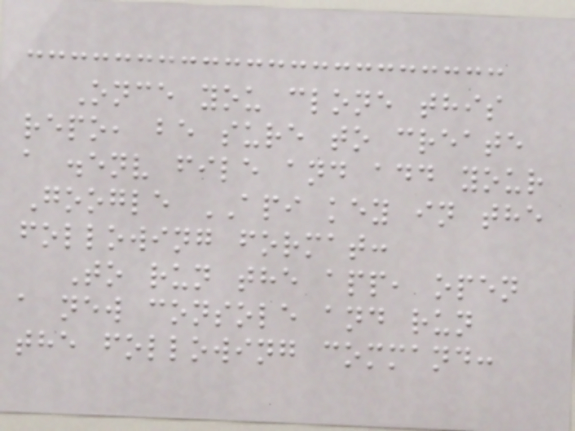Once you clone this
repo, be sure to create
a .env file and add your
Google API key in the
following format:
To run the app, open
a new console and run
the following command:
